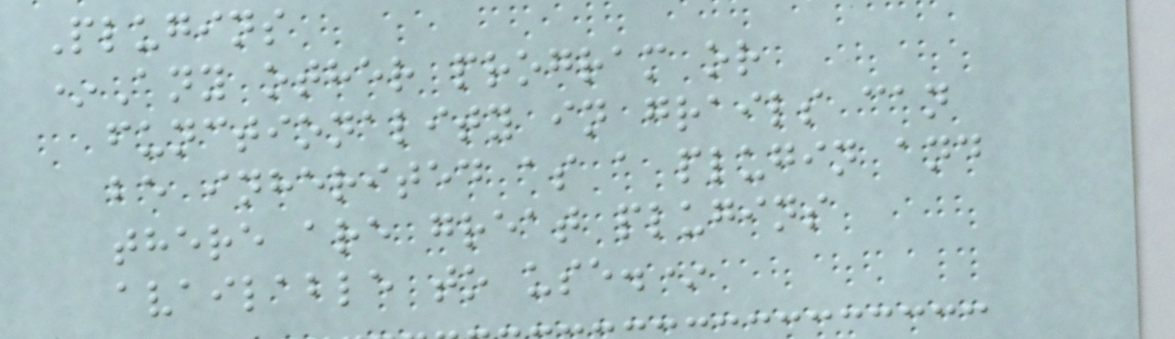Plugins
*Any other program or
functionality in grails can
be inherited as a plugin and
there are great plugins
available to use.*
